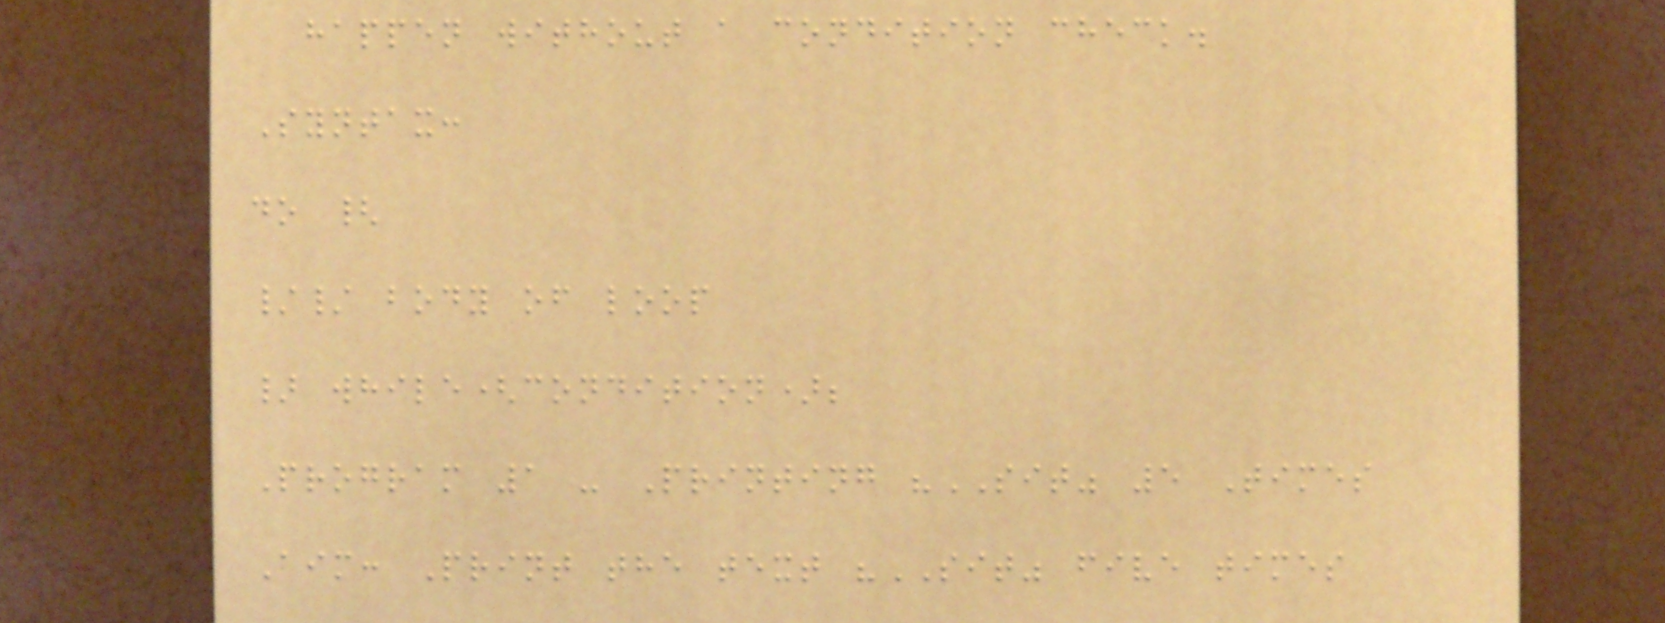happen without a condition check.
Syntax:
do {
// body of loop
} while(condition);
Program 1 - Printing "SIT" 5 Times
Aim: Print the text "SIT" five times
